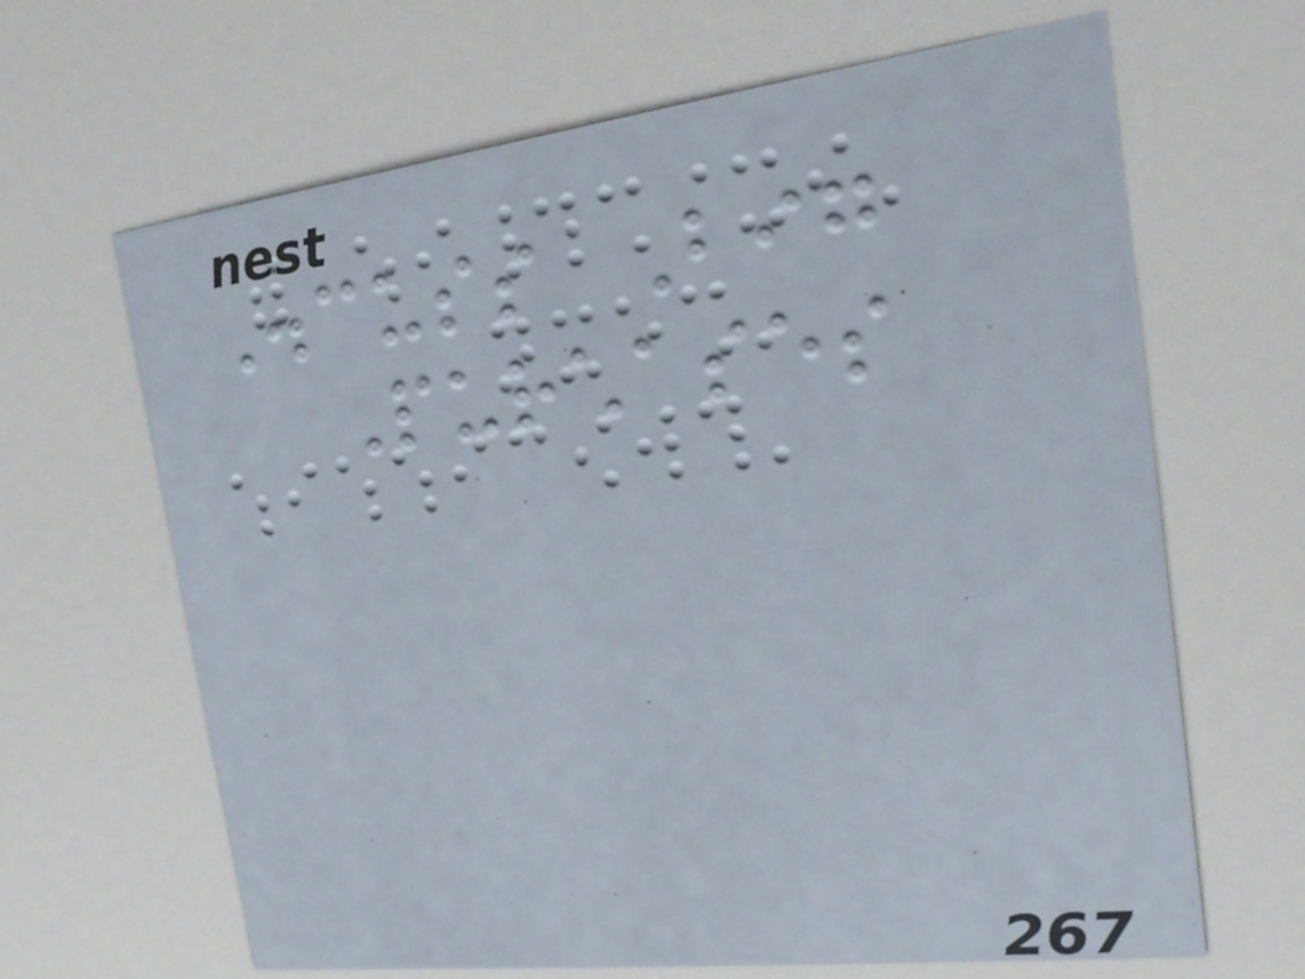Discuss Big
Purchases
